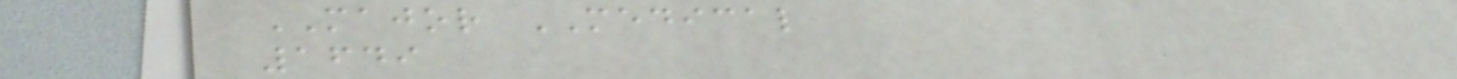MAJOR MEDICAL
1649
